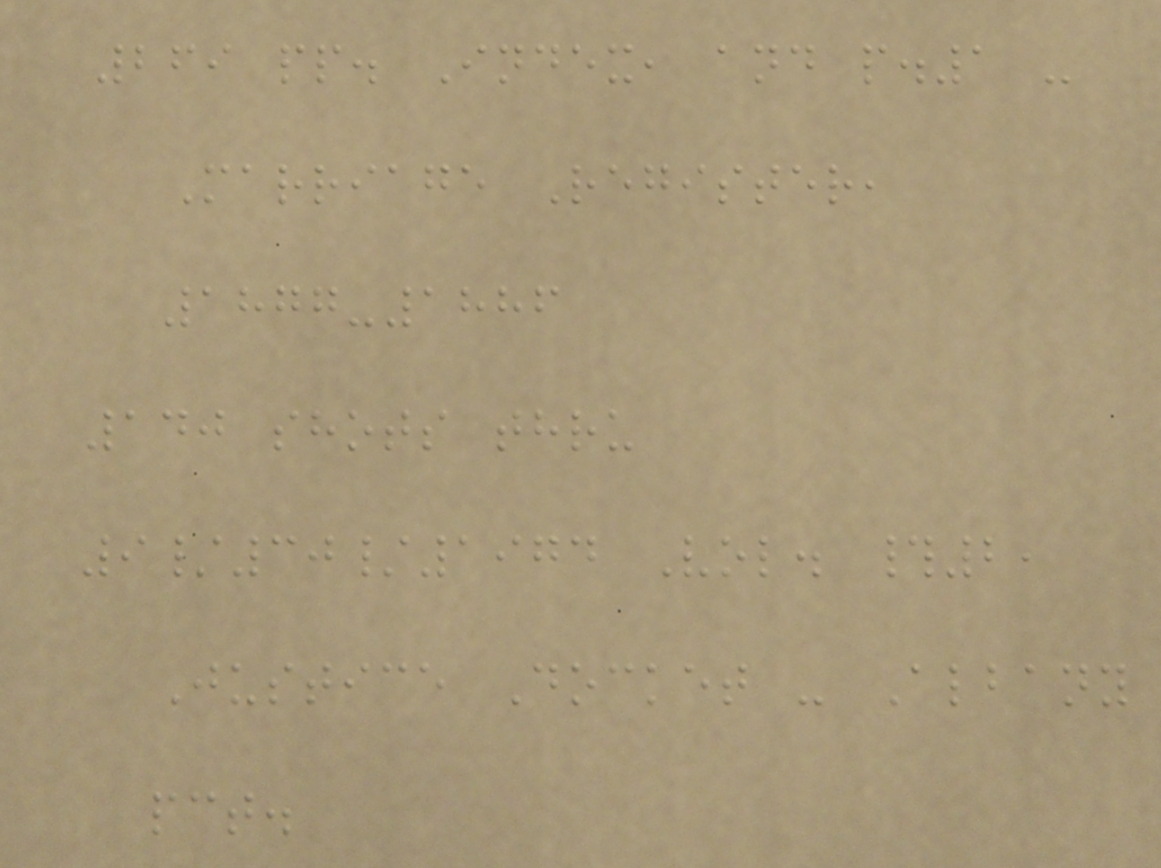269 pp. Index, and p.1 -
Marriage Register,
1877-1886
140 shots thru
9/30/1974 Vol. #2,
Justice Docket - Albany
pct.
